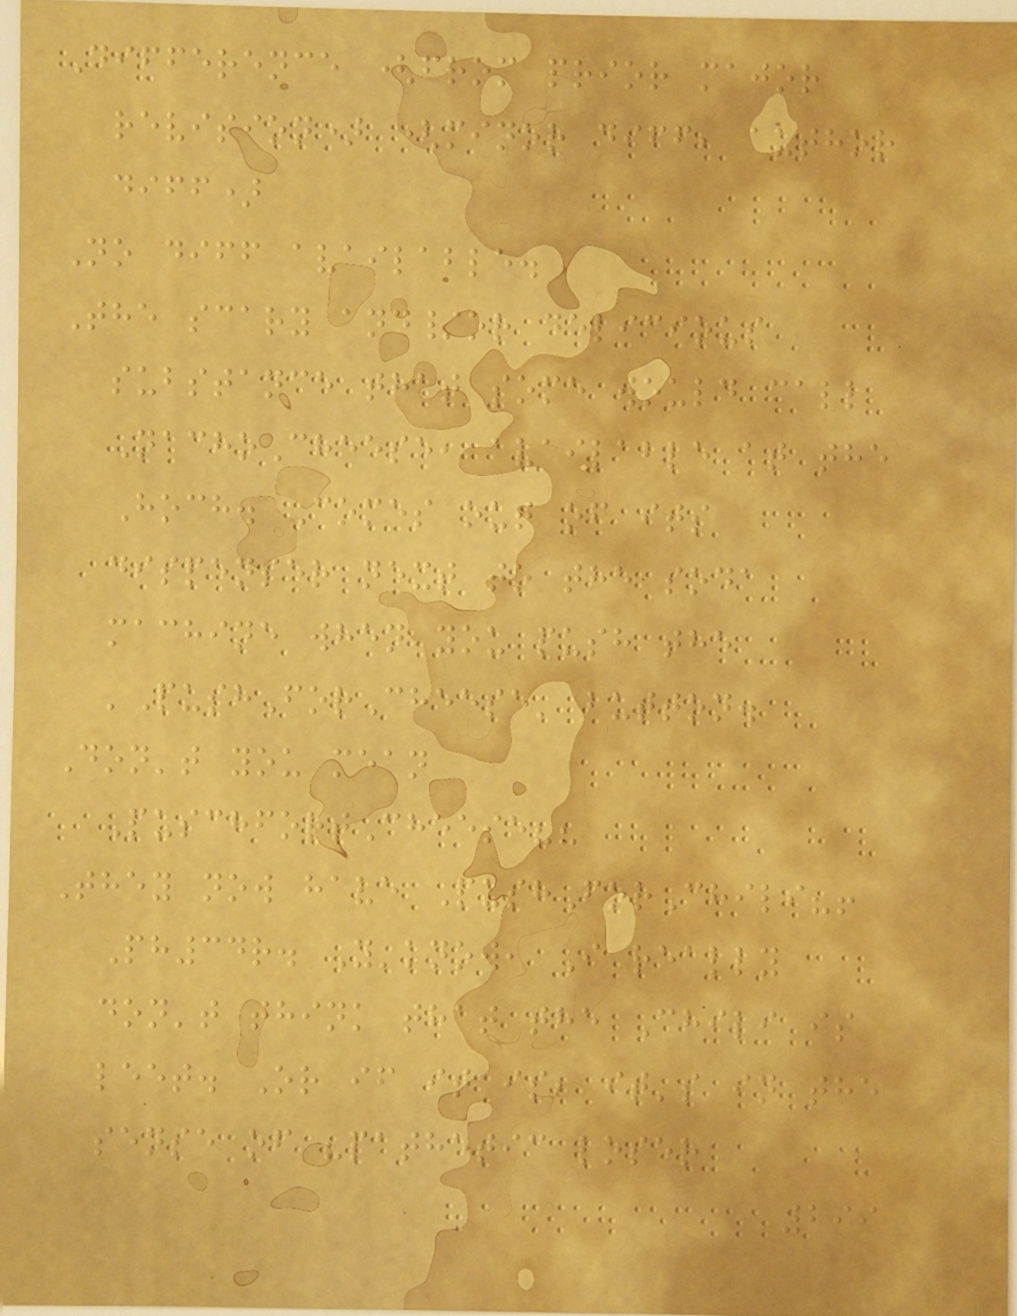Difference (from prior major
revision) (minor diff, author
diff)
No diff available.
The scary and/or delicious
substance that some would call
NachoCheese, available at the
Hoch. Comes out of its
dispenser next to the soda
machine when you push the
'PushForCheese' button.
Don't you mean
PuschfortCheese??
They now have PushForChili?!
Ph34r. Y'know, I really
don't think that the Chili is
leet. Or if it is, it's in the
sense of "pathetic loser
299
